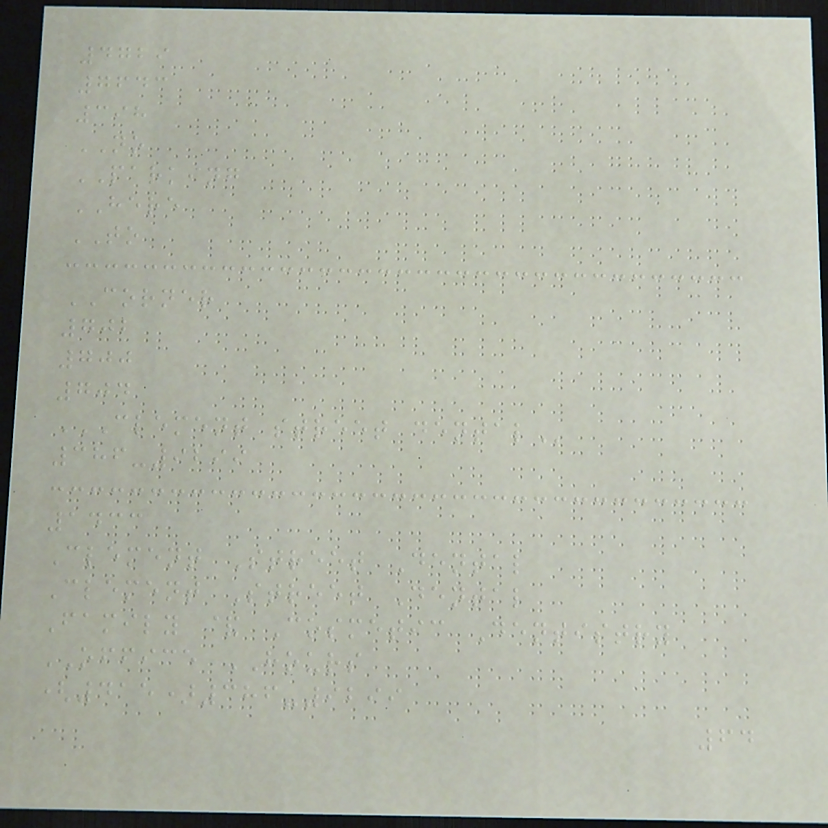4729
7643
398
NO
PARKING
HERE
TO
CORNER
702
700
704
CLEMENT STREET DENTAL
386-9299
1433
Clement Street Dental
Clement Street Dental
Family & Cosmetic Dentistry
OFFICE HOURS
(415)386-9299
64
